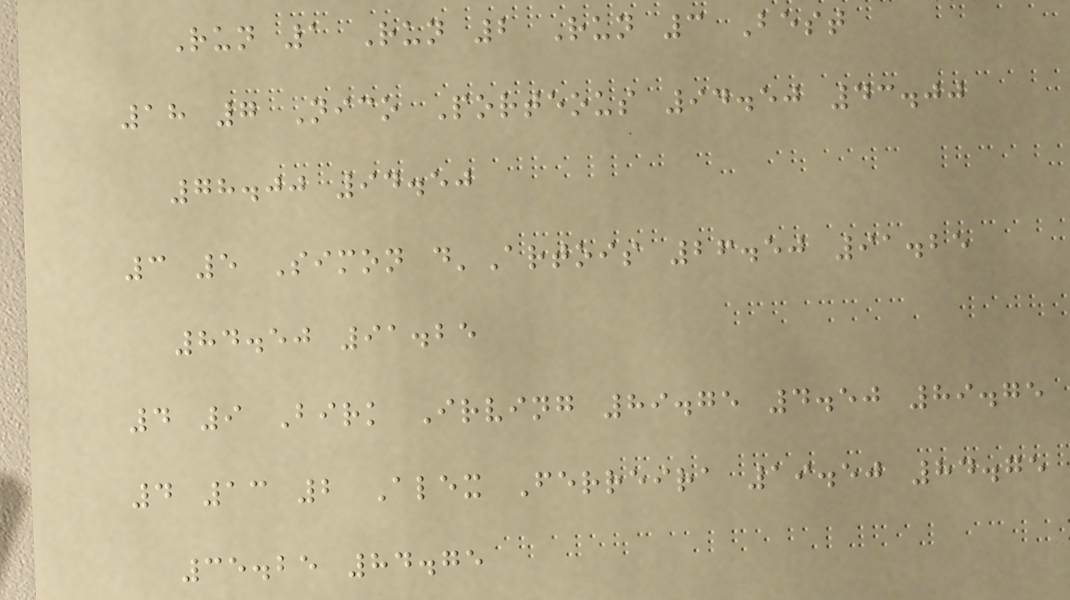Run 1 Run 2 Run 3 Best
18 7 Nico Porteous 94.50 43.00
78.00 94.50
3 5 Simon d'Artois 26.50 91.25
84.50 91.25
4 9 Birk Irving 89.75 4.50 89.75
4 13 2 Alex Ferreira 19.50 84.75
35.25 84.75
